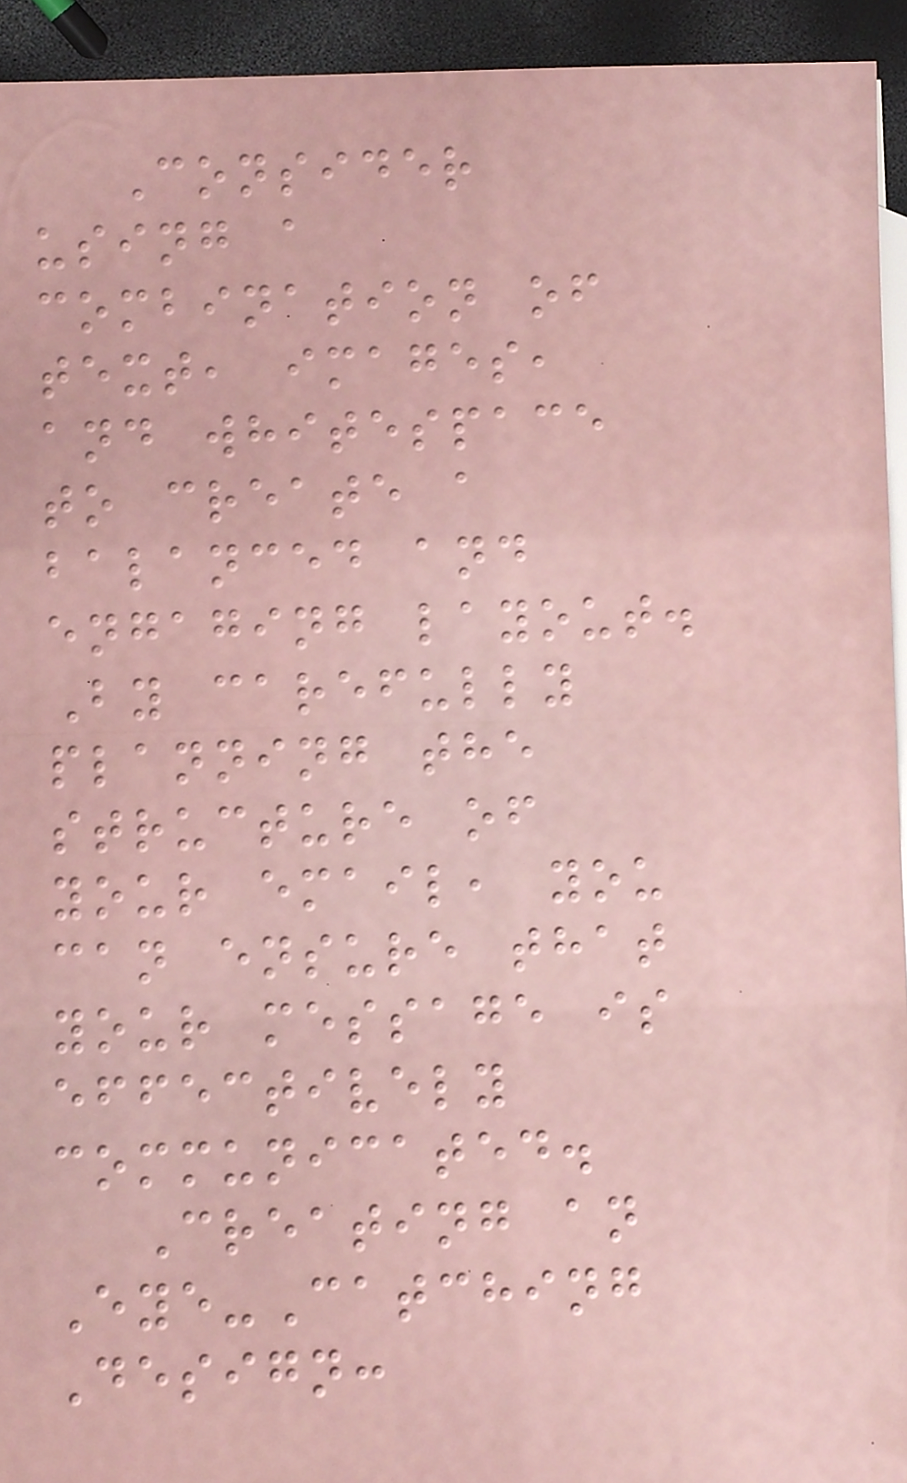Consider
using a
combination of
text, images,
and whitespace
to create a
balanced and
engaging layout.
By carefully
planning the
structure of
your email, you
can ensure that
your message is
effectively
communicated.
Creating an
Eye-Catching
Design:
